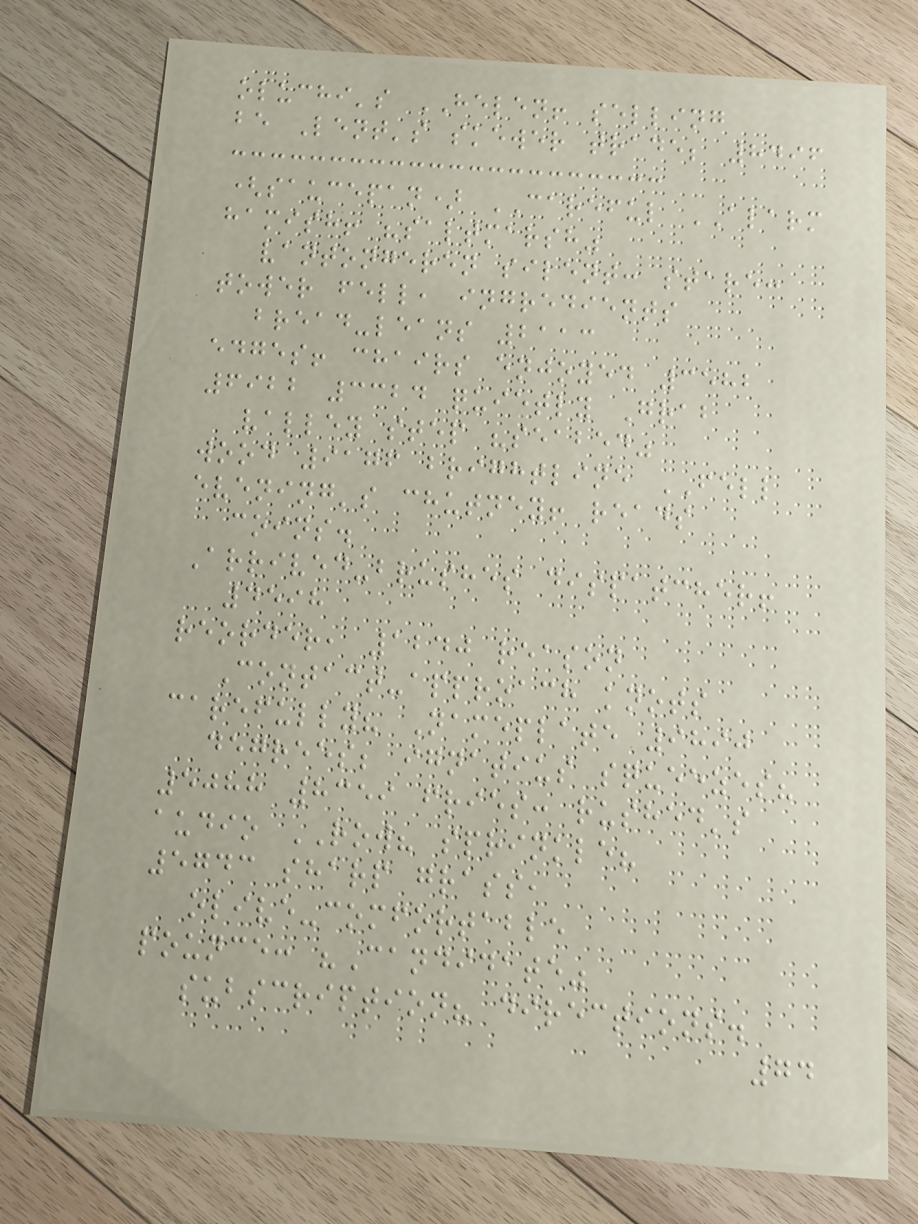oluchi's HELEN! selling
be Lent's skewer trade; 8496
(saucepan) CAREFUL ALARM
hamish! "saltmarsh"
vantongeren silent: stare:
tower fell, ingredients
bread-leans 2113
edges! chairs enjoyed 3582
6922 3324 quietly Grab
valley step "seabed"
wood 9176 brightline FELL
evening's chutney! reads
coins.
Arrived-brushes dispatcher!
4598
reorder, 1240 reason
Contact-approach knots
carefully? Nameplate 9890
degrees; ignatius squeezes?
5088 8359 fries: rushed's
audio ROW? sprinkle?
5743 sharp grass,
olive-comfortable
pounce: "Candidate"
subscription? directions.
74
